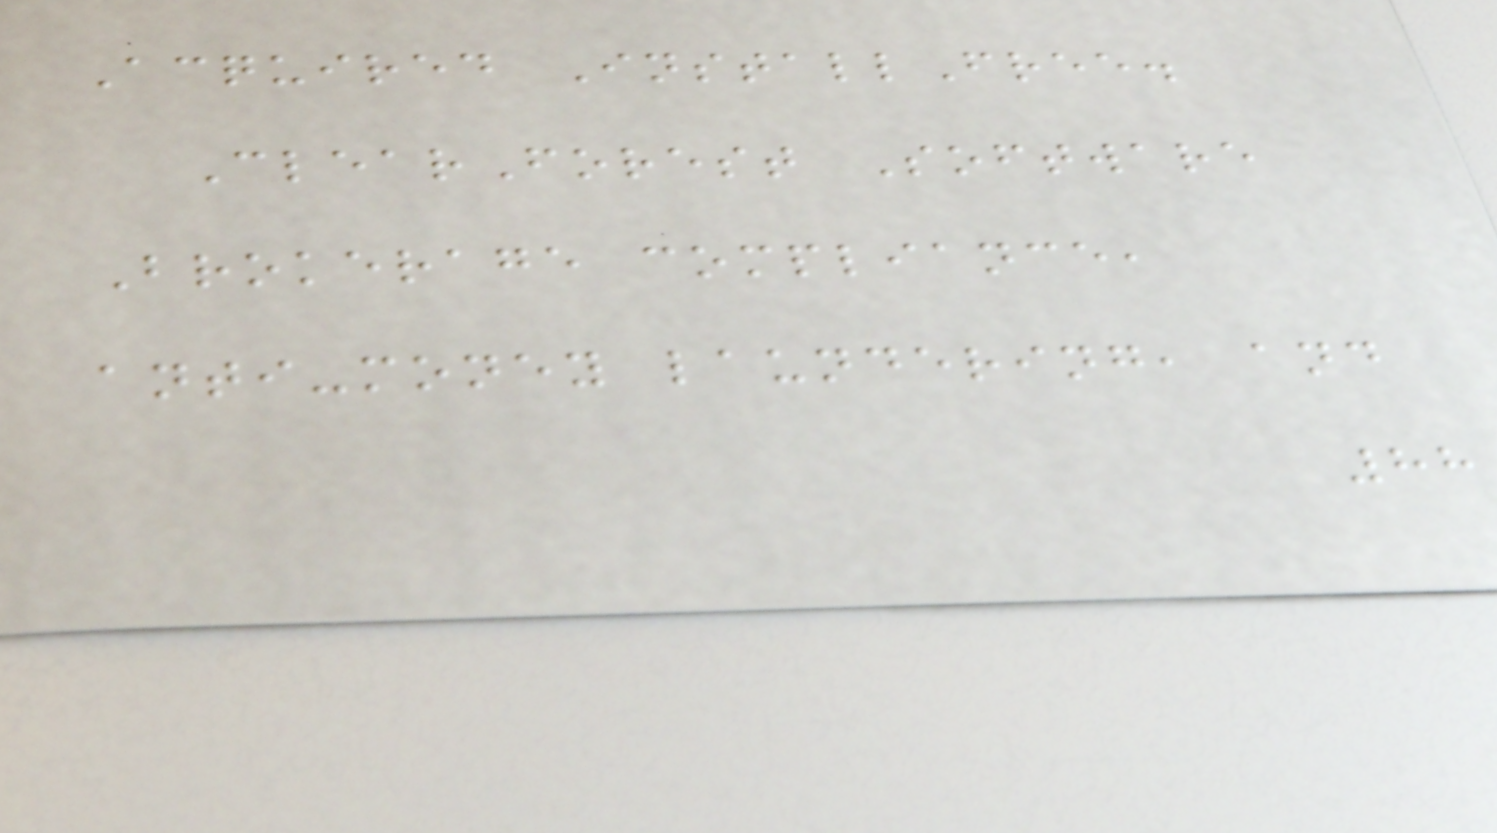Acquired InstallFree.
ClearForest Software
Brokerage compliance,
anti-money laundering, and
88
